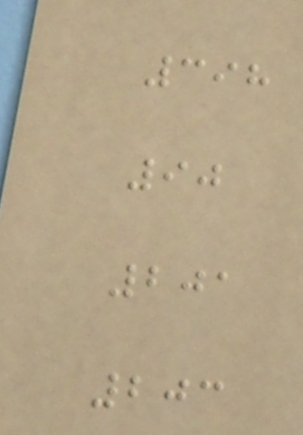398
90
201
203
